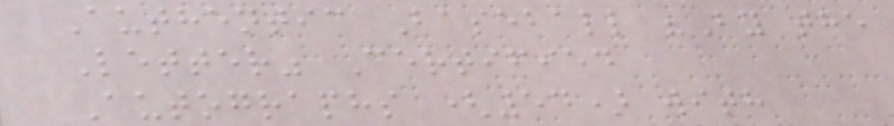Authentic Baseball "By the
Letter" Certified
Autographs (54) with
